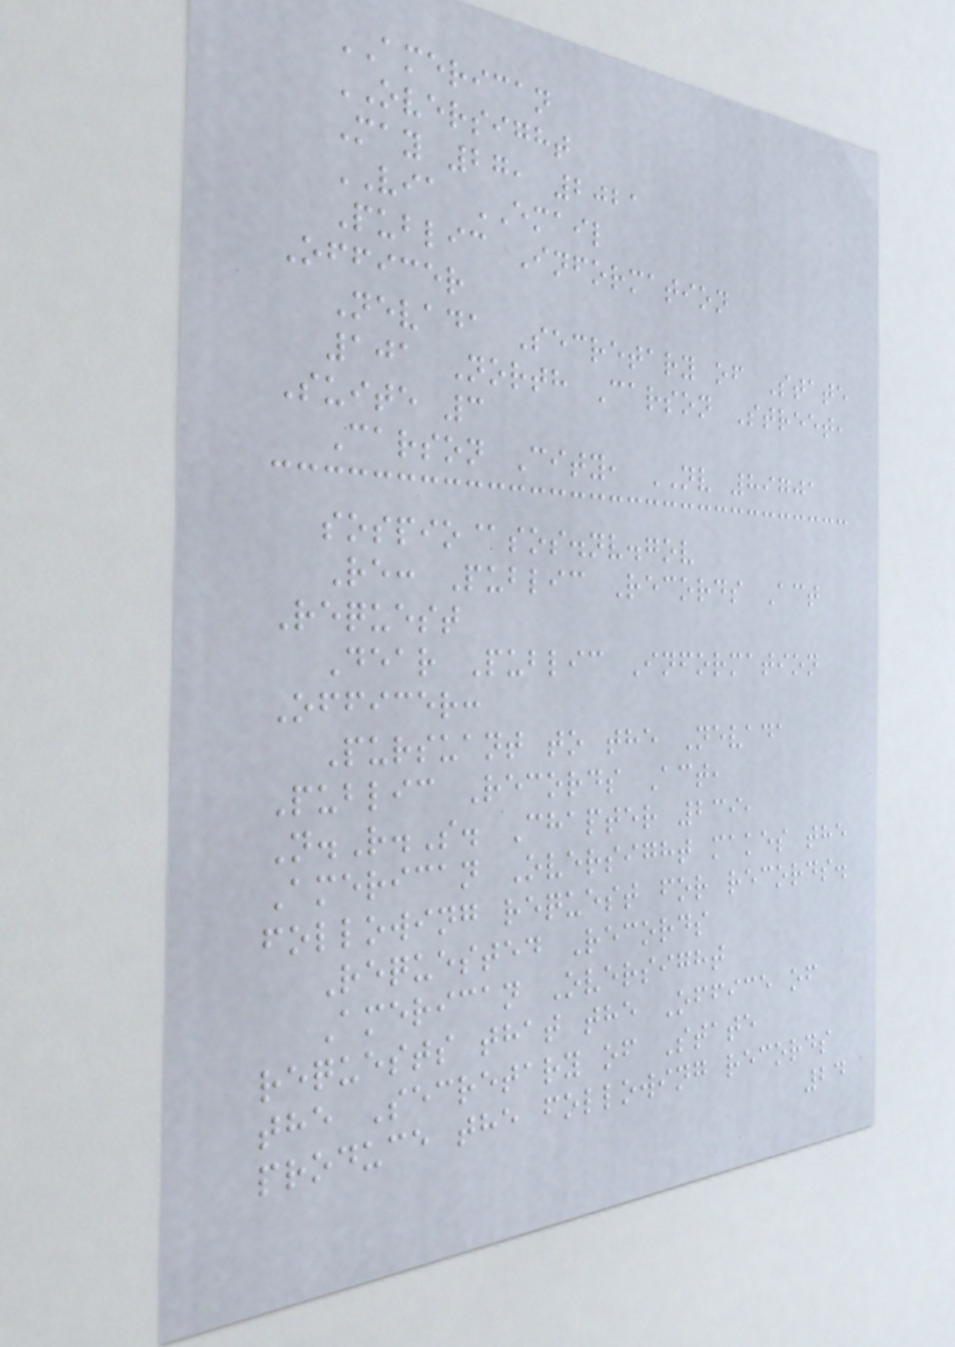AMERICAN
OVERSIGHT
May 27, 2021
VIA EMAIL
Public Information
Officer
Nevada Secretary of State
101 North Carson Street,
Suite 3
Carson City, NV 89701
sospio@sos.nv.gov
Re: Public Records Act
Request
Dear Public Information
Officer:
Pursuant to the Nevada
Public Records Act,
N.R.S. Chapter 239,
American Oversight makes the
following request for records.
Requested Records
American Oversight
requests that the Office of
the Secretary of State
produce the following records
24
